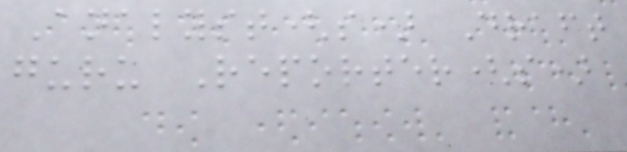Analyst(s) Draft
guru Reporter(s)
